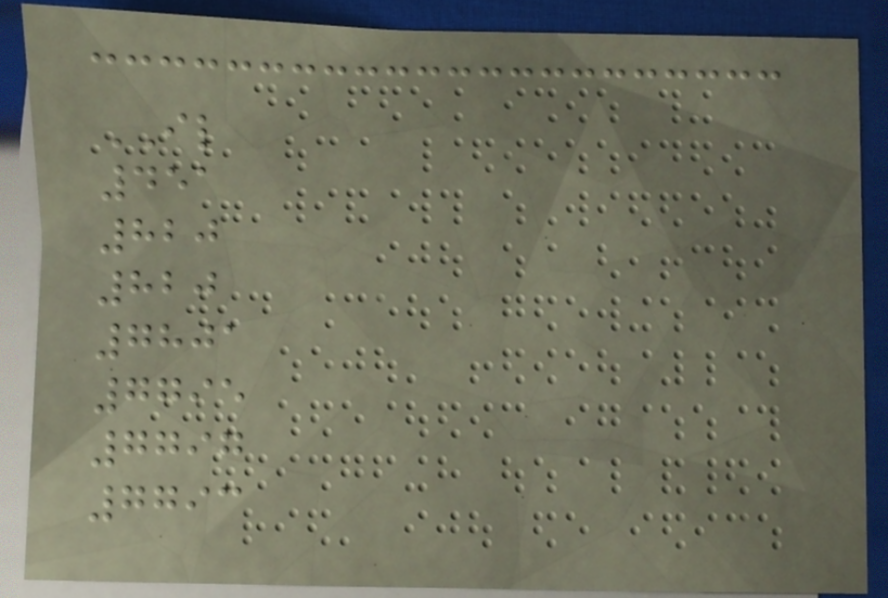IL
451
820
820
7801
7795
7797
7793
